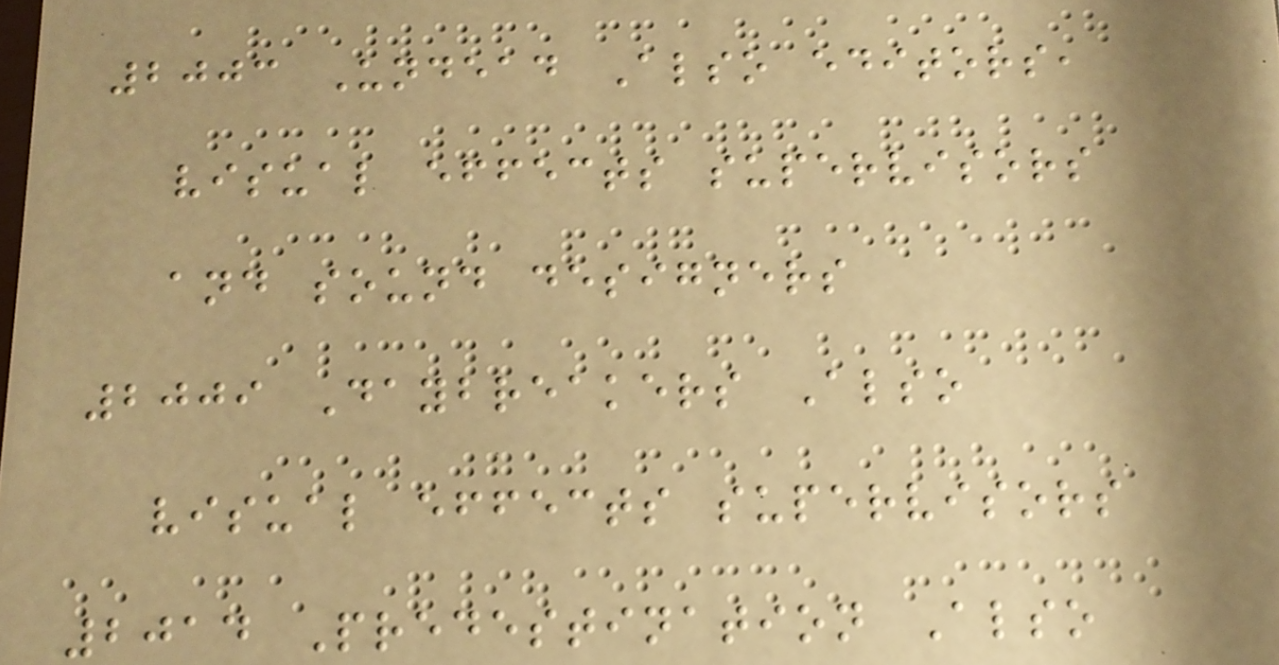2003 Undead Also editors,
visual effects supervisors
and sound designers
2009 Daybreakers Also
visual effects supervisors
2014 Predestination Also
